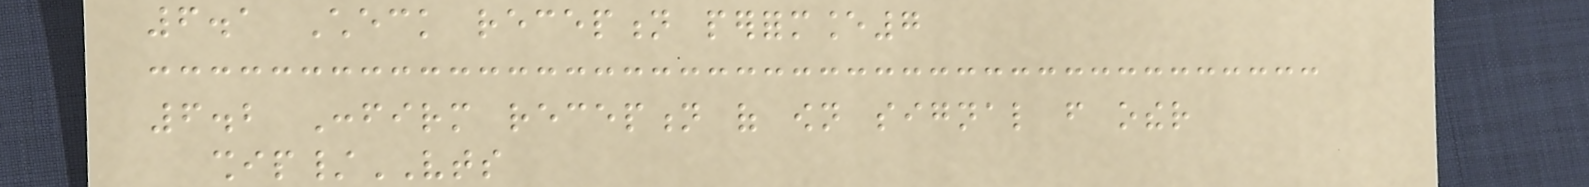6.1 Check reception performance7
6.2 Confirm reception of own signal from other
ship/VTS
